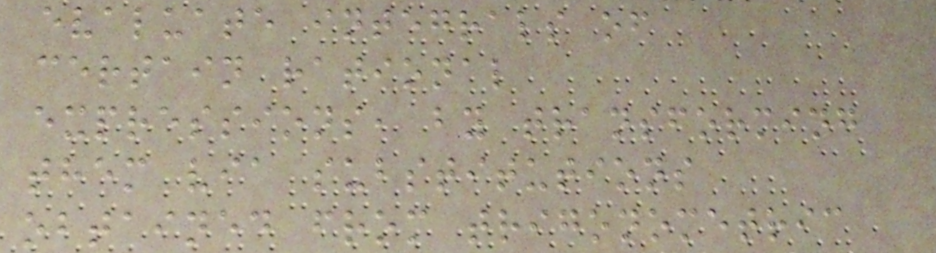evaluate integrals of
certain rational
expressions, by transforming
them via substitutions
obtained from trigonometric
